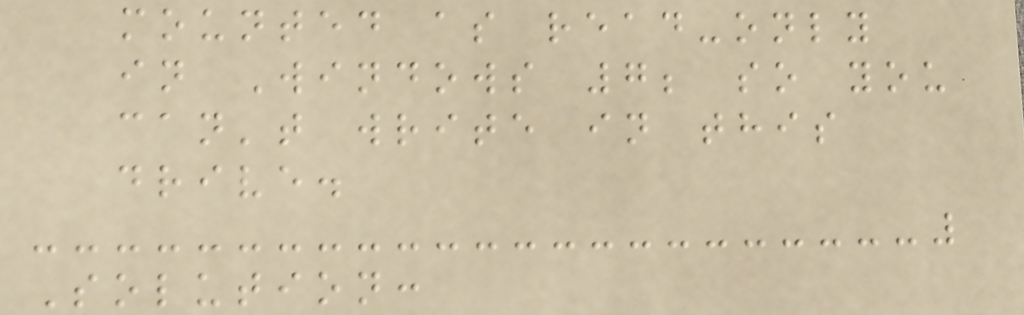mounted as read-only
in Windows 7; so you
can't write in this
drive.
Solution:
